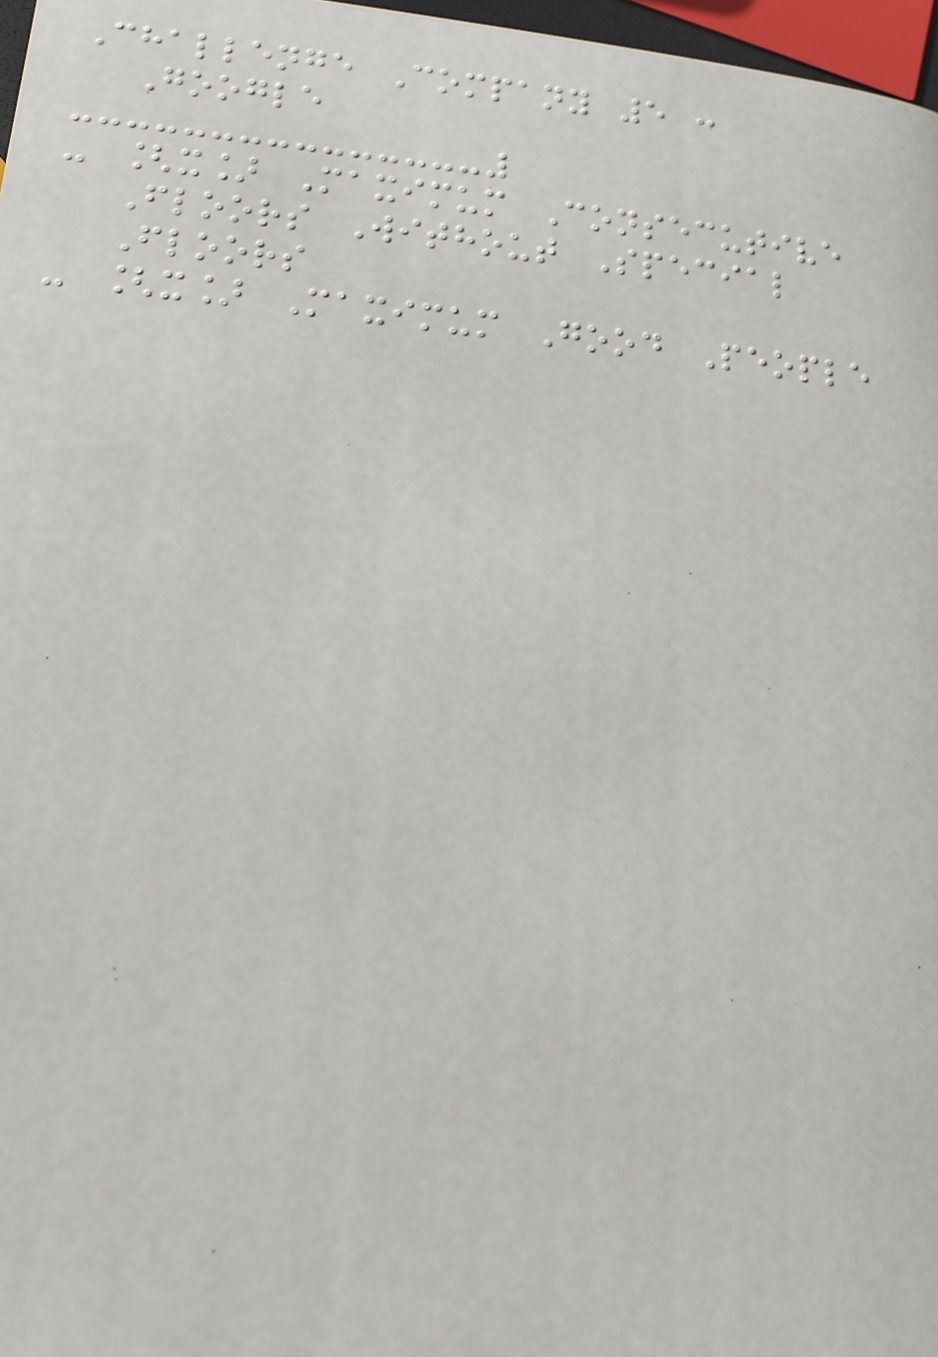Challenge Company 5 :
Google
- [x] Maximum Consecutive
Floors Without Special
Floors
- [x] Maximum Good People
